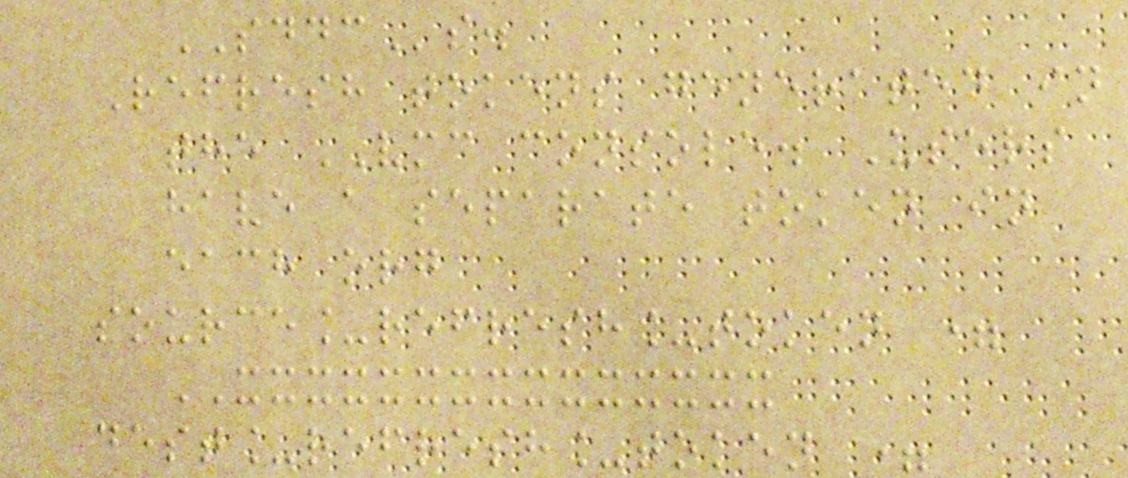SDDCs.
Refresh tokens generated in
the VMC console. Users
have a separate token in
each org
source_refresh_token =
XXXXXXXXXXXXXXX
dest_refresh_token =
